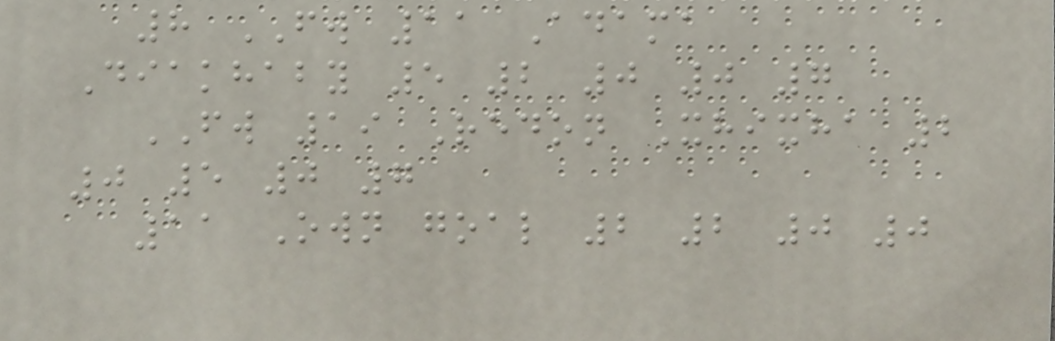8 FW 11 Adama
Diakhaby 5 2 0 0 7
FW 19 Redon Xhixha 2
0 5 0 7
11 Own goal 2 2 0 0
